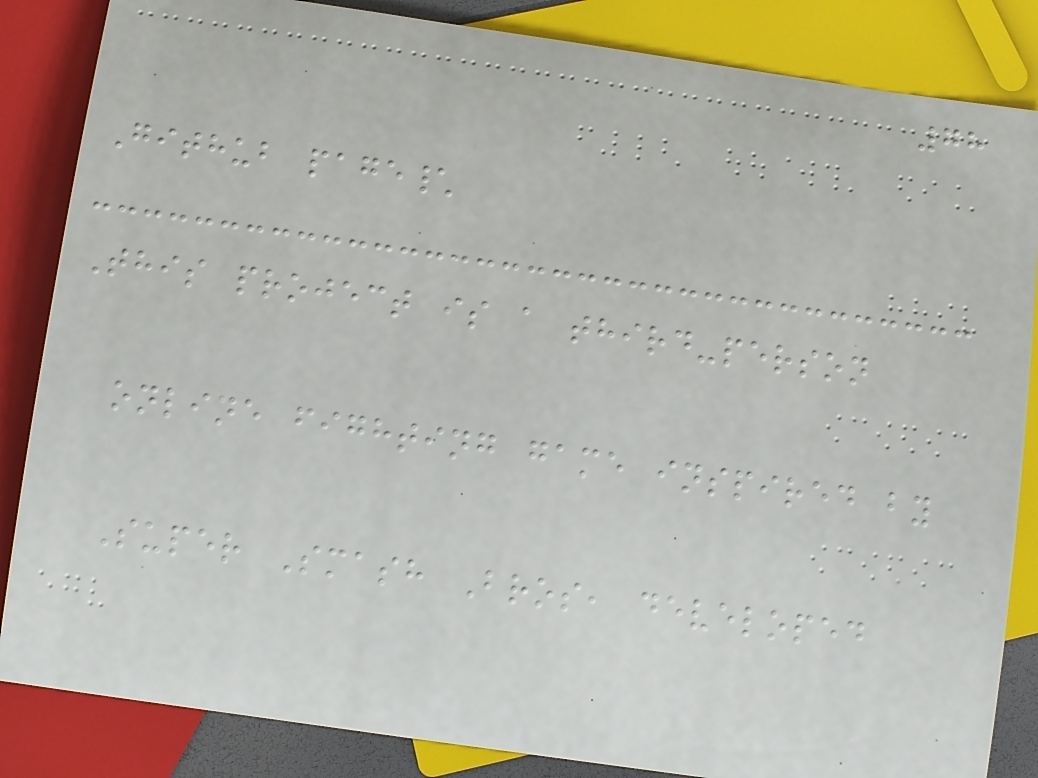78
Github page\
This project is a third-person
online fighting game inspired by
Super Smash Bros, developed
